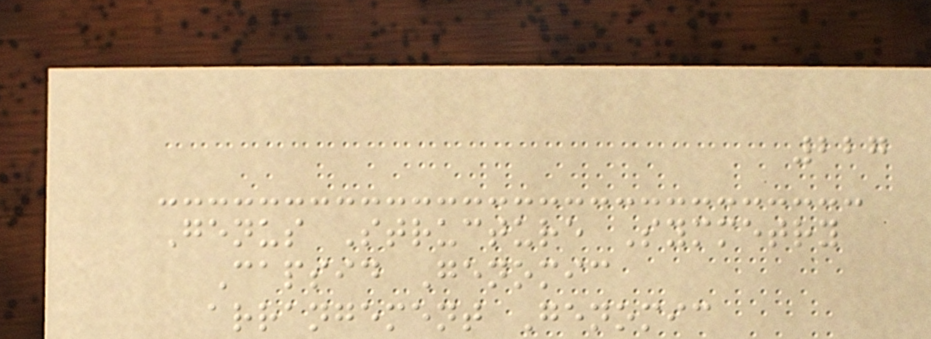227
Genus Structure Symmetry
Capsid Genomic
arrangement Genomic
